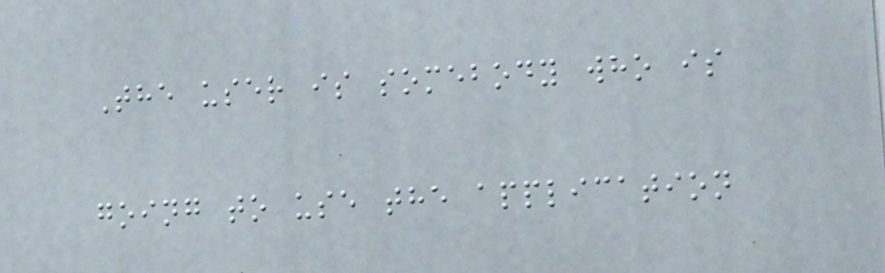The user is somebody who is
going to use the application
